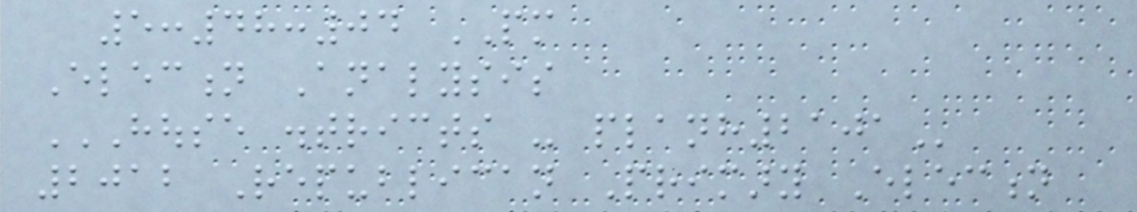5:48:04 PM
Election Analysis
HOUSE DISTRICTS - PLANH2101
2012 Republican Primary Election
